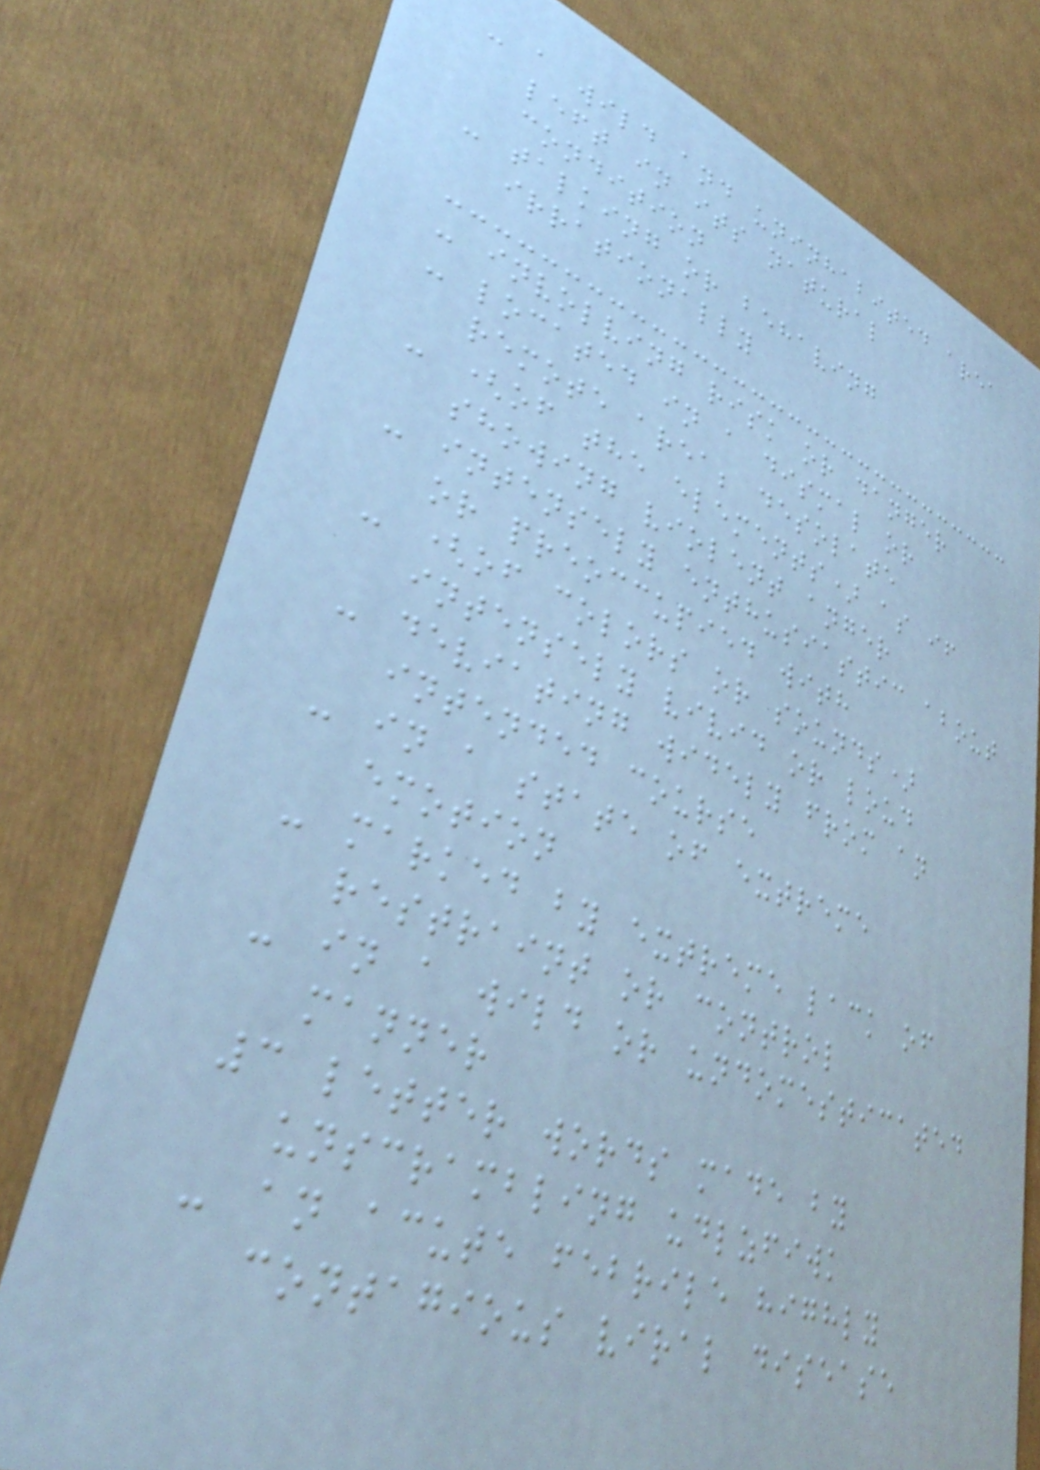- a wild and uninhabited area
left in its natural
condition
- talking or behaving
irrationally
- involving risk or danger
- located in a dismal or
remote area; desolate
- (of the elements) as if
showing violent anger
- intensely enthusiastic about
or preoccupied with
- (of colors or sounds)
intensely vivid or loud
- deviating widely from an
intended course
- in a state of extreme
emotion
- marked by extreme lack of
restraint or control
- in a wild or undomesticated
manner
3 letter words made by
unscrambling udlzfiwk
- an acute febrile highly
contagious viral disease
